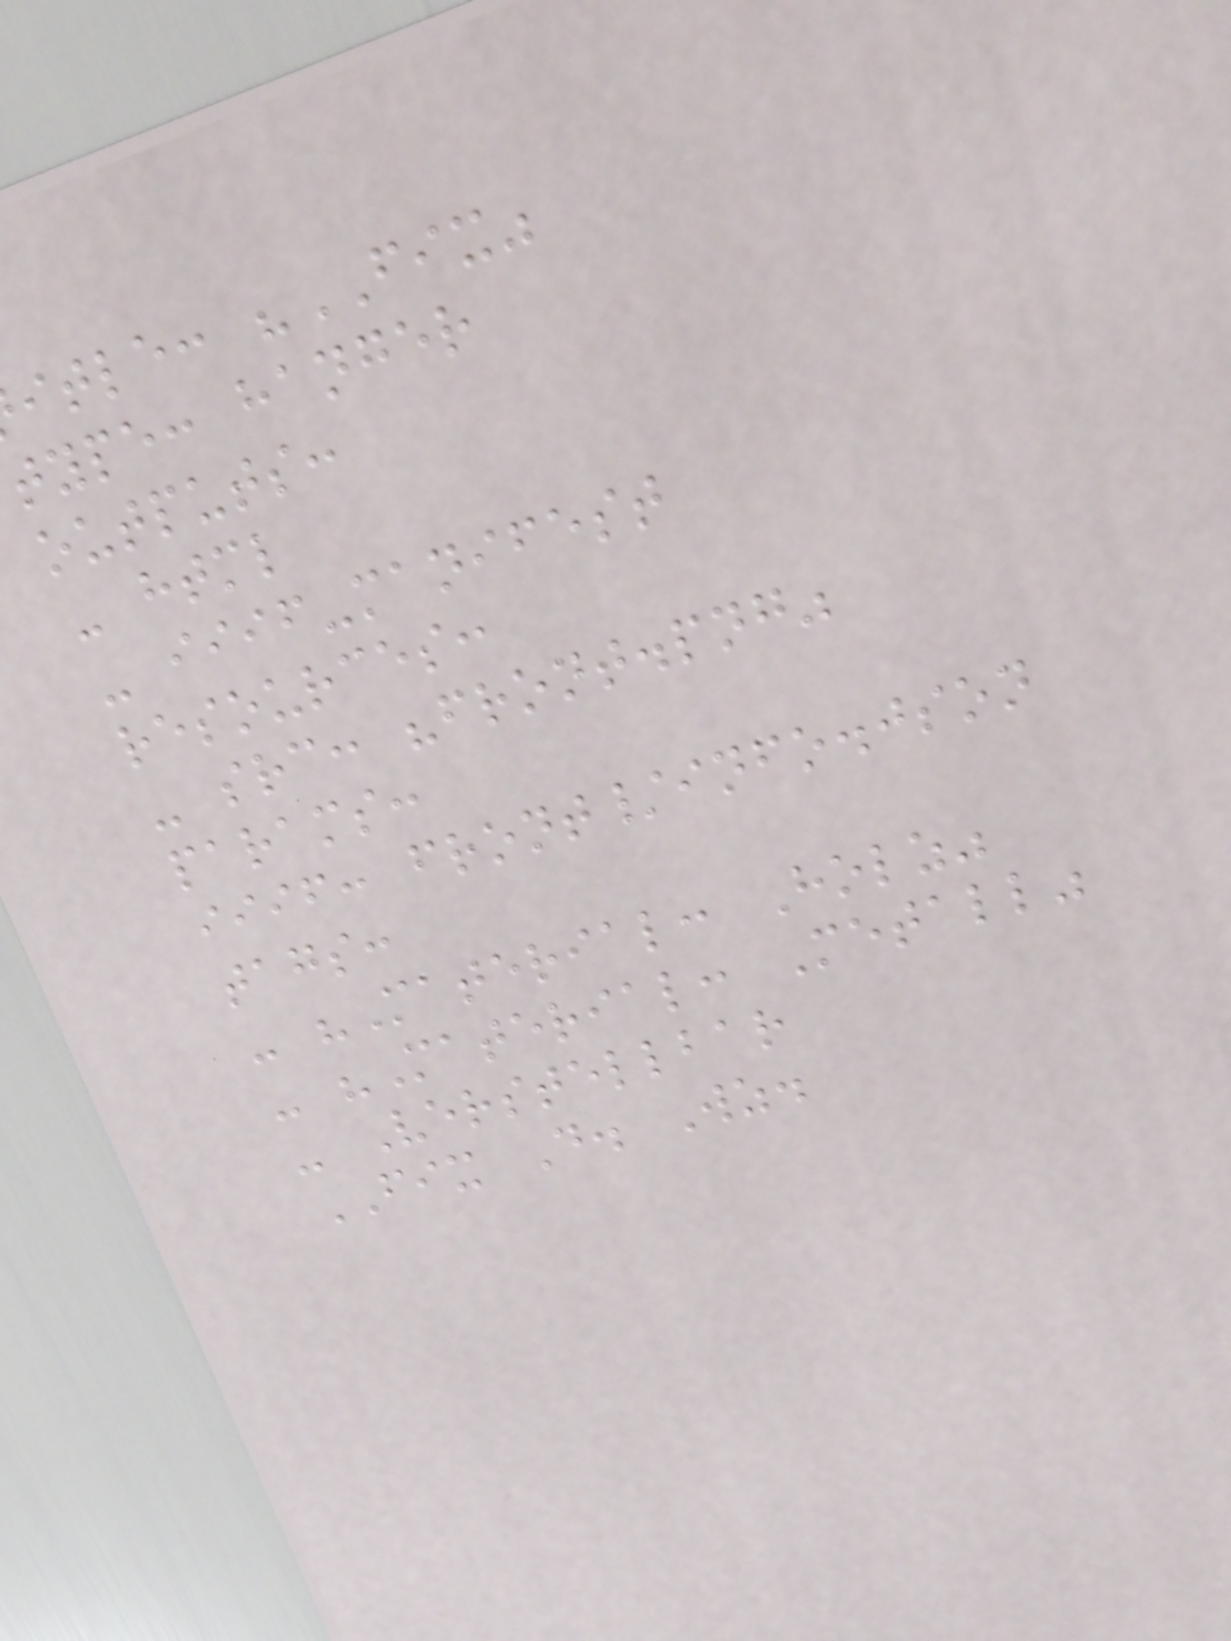itle: "FIX"
type: hanger
outputs:
- html
- iiif-manifest
resources:
- src: "front.png"
params:
iiif: front/info.json
tags:
- "Material: Holz"
- "Material: Metall"
- Verstellbar
FIX D. Wz.
